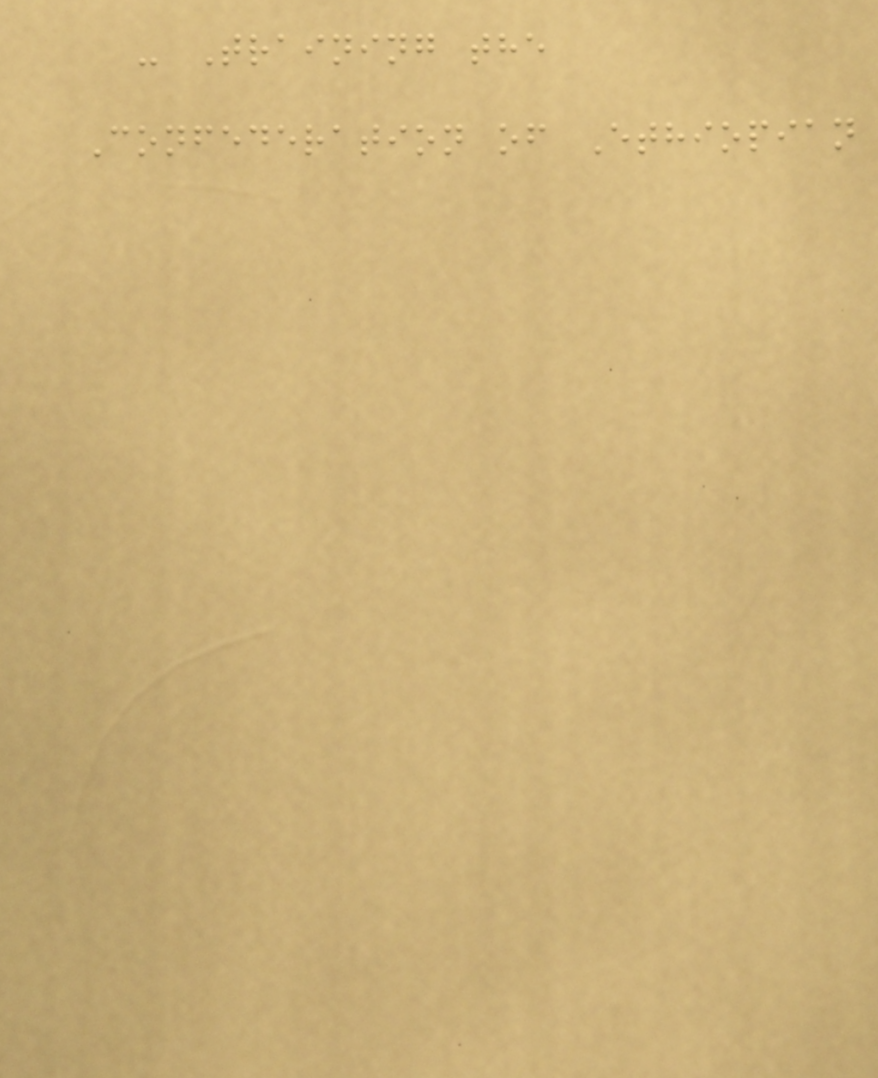- Training the
Confederation of Ethiopian
